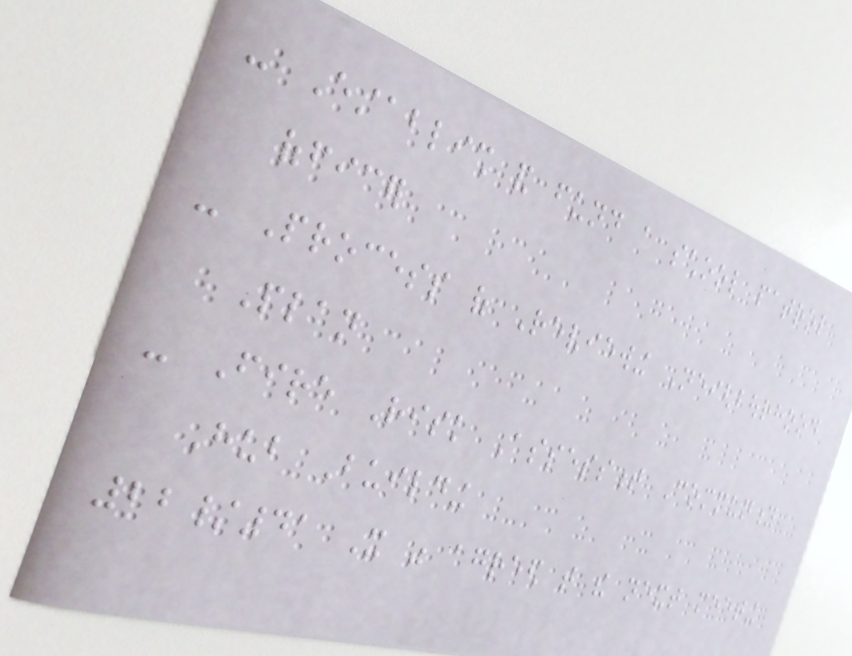- Establish and fund a school patrol
officer
- Process of Reviewing Neighbourhood
Plan
- Fire Risk Assessment Community
Hub Building
22/41 It was agreed that the next meeting
